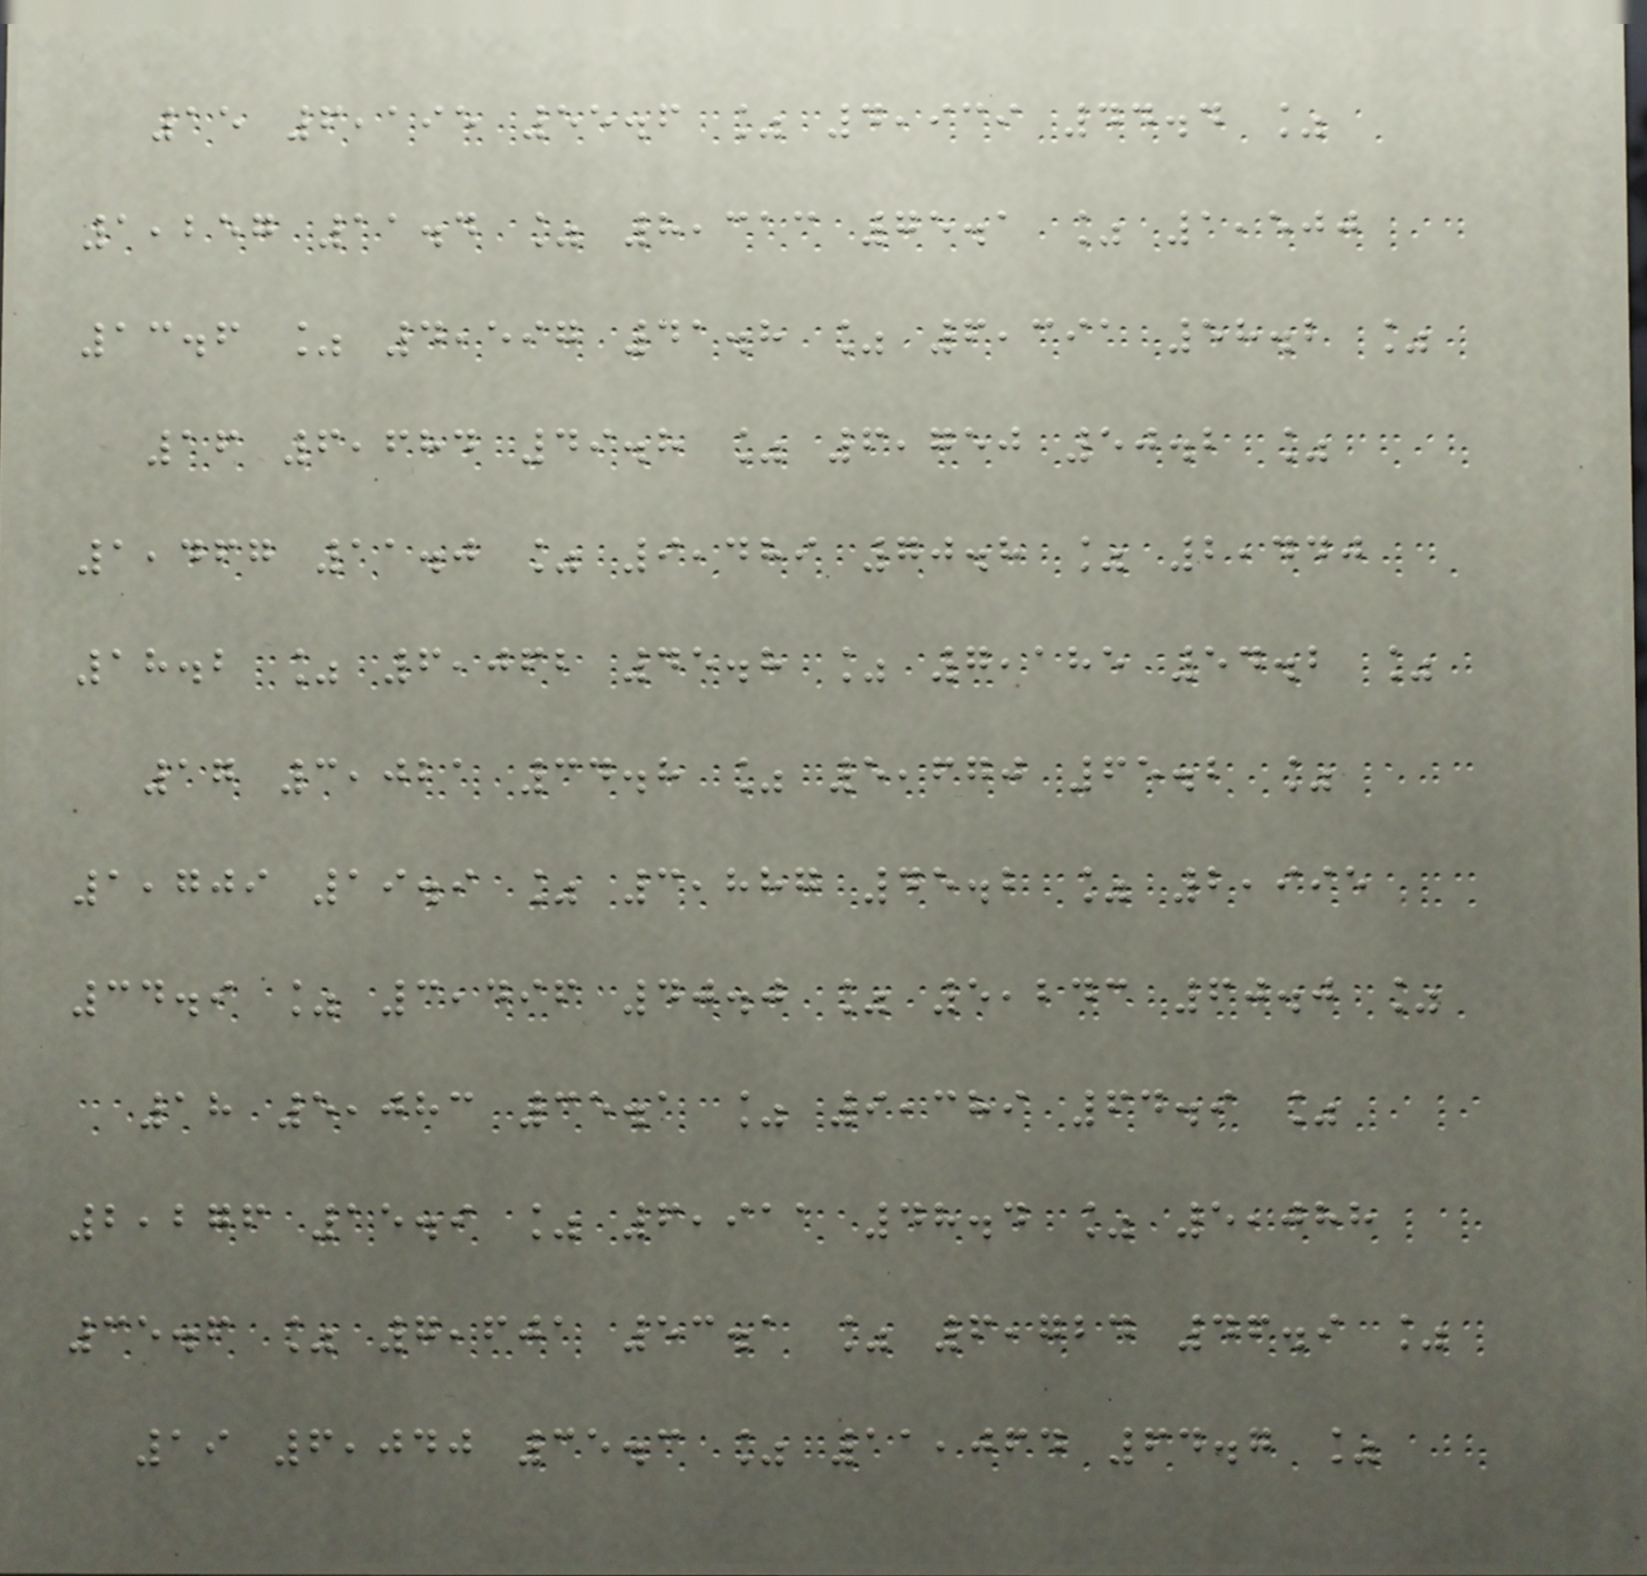15 6,195 55.6 % 4,939 44.4 %
1,257 11.4 % 8,313 75.1 % 1,500
13.6 % 4,597 41.8 % 6,391 58.2 %
16 6,684 49.8 % 6,750 50.2 %
1,467 11.0 % 9,489 70.8 % 2,440
18.2 % 6,062 45.8 % 7,185 54.2 %
17 3,021 34.8 % 5,670 65.2 %
1,709 19.9 % 3,887 45.2 % 2,995
34.9 % 3,496 40.0 % 5,243 60.0 %
18 5,083 35.1 % 9,389 64.9 %
2,276 15.9 % 6,911 48.4 % 5,088
35.6 % 7,601 53.1 % 6,724 46.9 %
19 6,040 35.3 % 11,064 64.7 %
